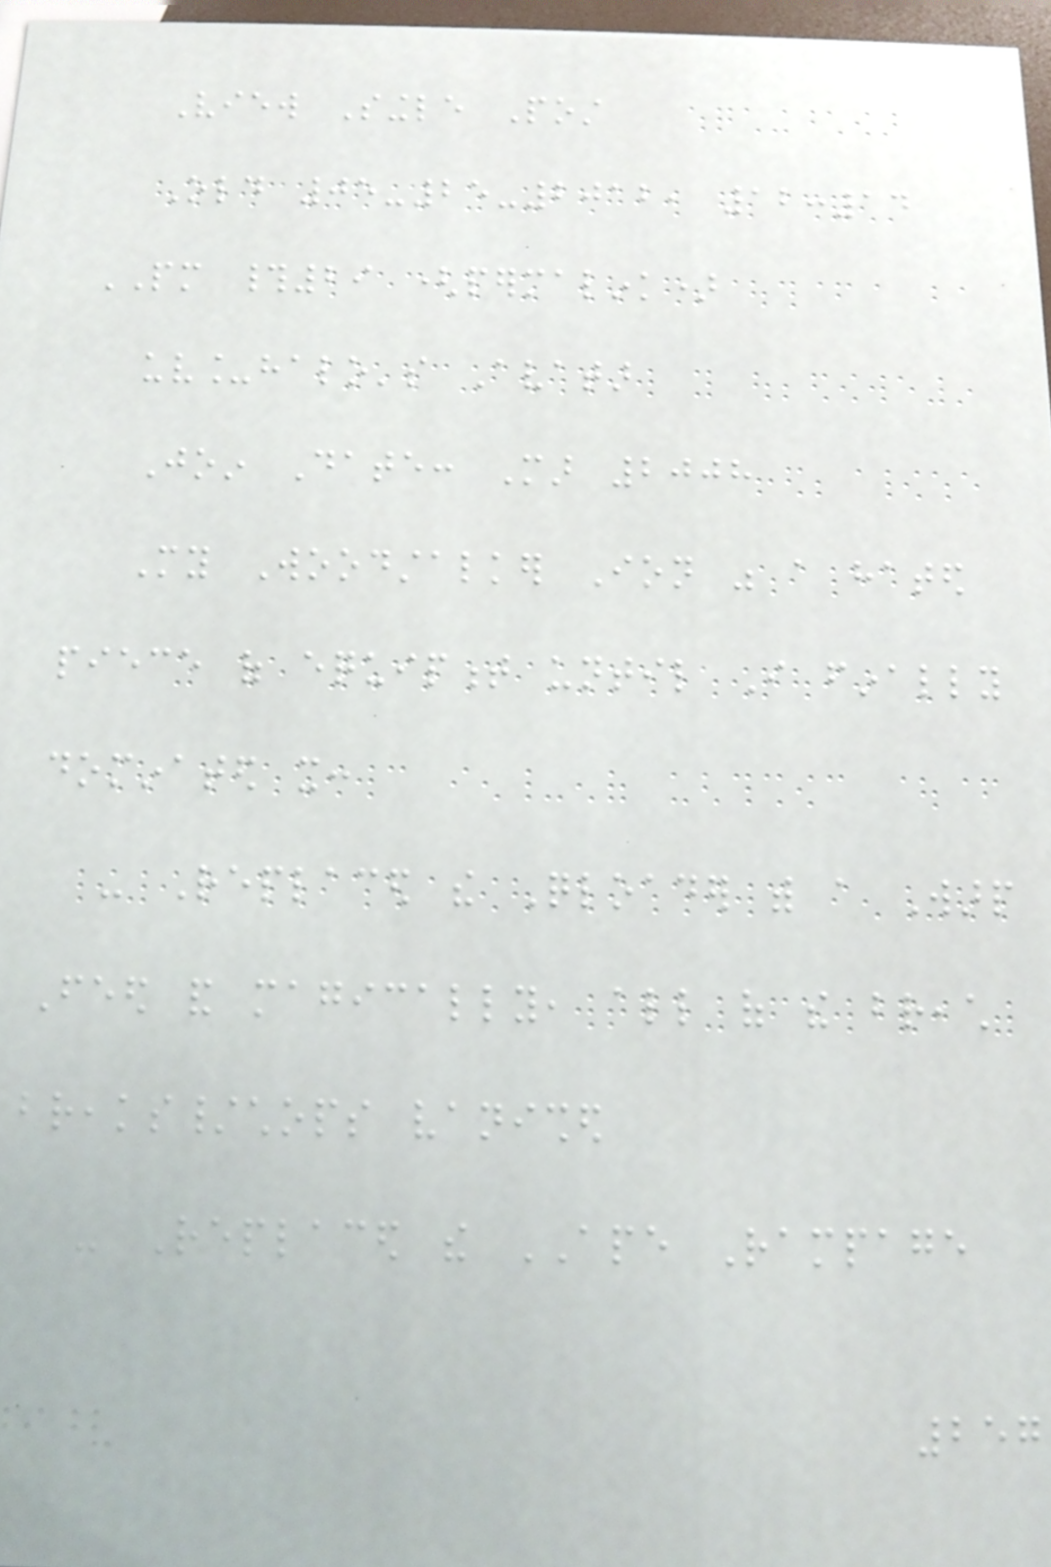View Single Post
Old 05-25-2012, 12:14
PM #29 (permalink)
uv_halo's Avatar
Join Date: Mar 2008
My Woodstalker Ion was a hated
piece of equipment until I finally
dominated it:
- Replaced the Qloader with a Warp
Feed and magically, all of the breach
breaks/chops vanished
- Replaced the APE Rampage
257
